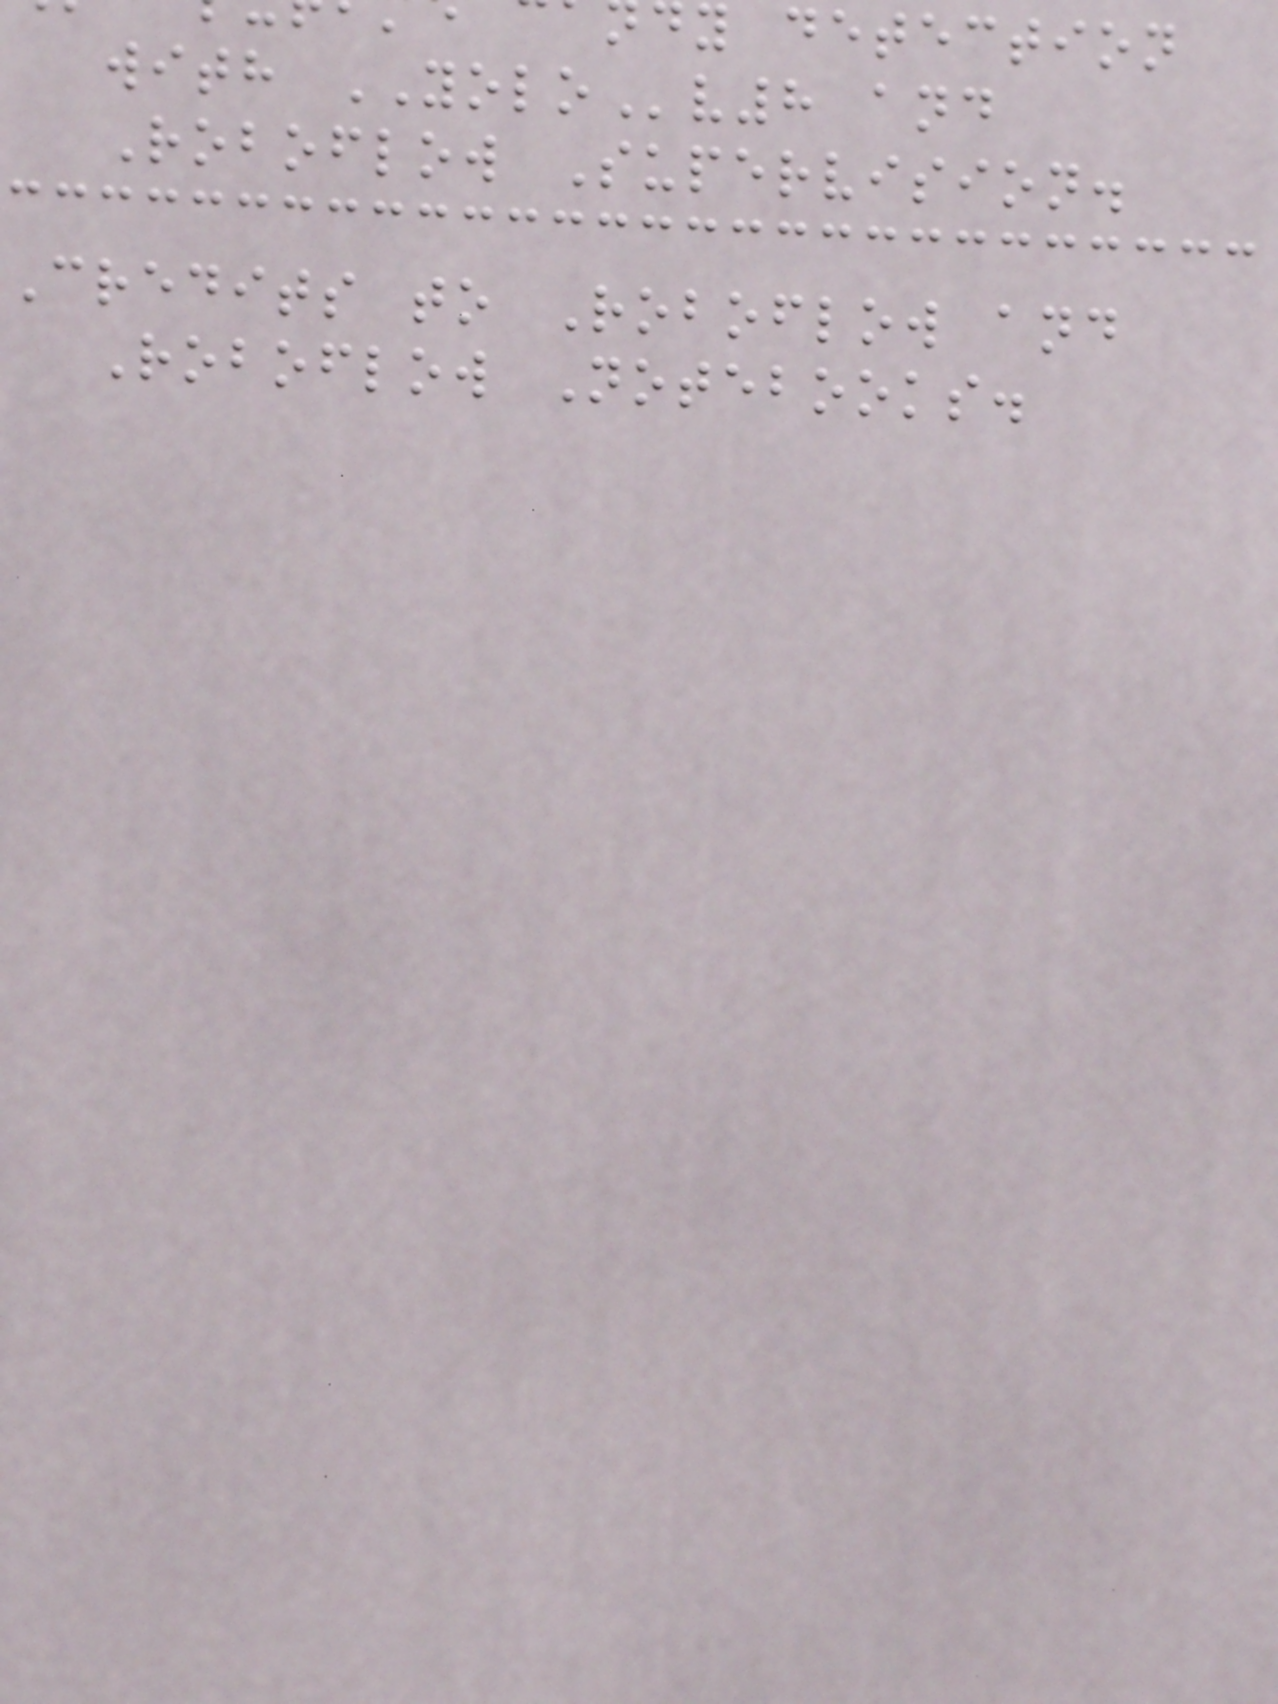y detection
with YOLOv8 and
Roboflow Supervision.
Credits to Roboflow and
Roboflow Notebooks.
